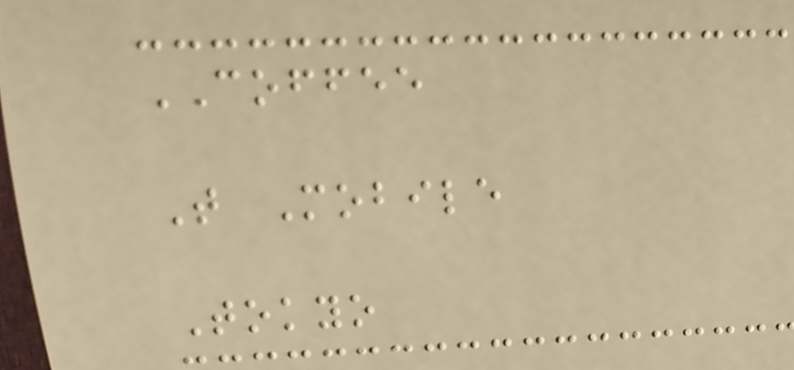COFFEE
T Mobile
Tokyo
